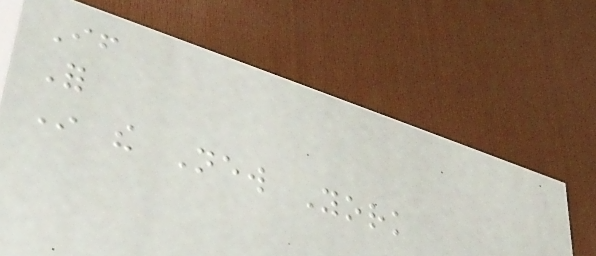If
For
In the New York
